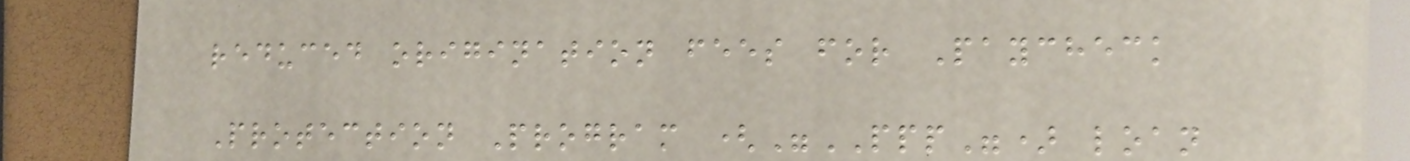reduced origination fees for Paycheck
Protection Program ("PPP") loan
